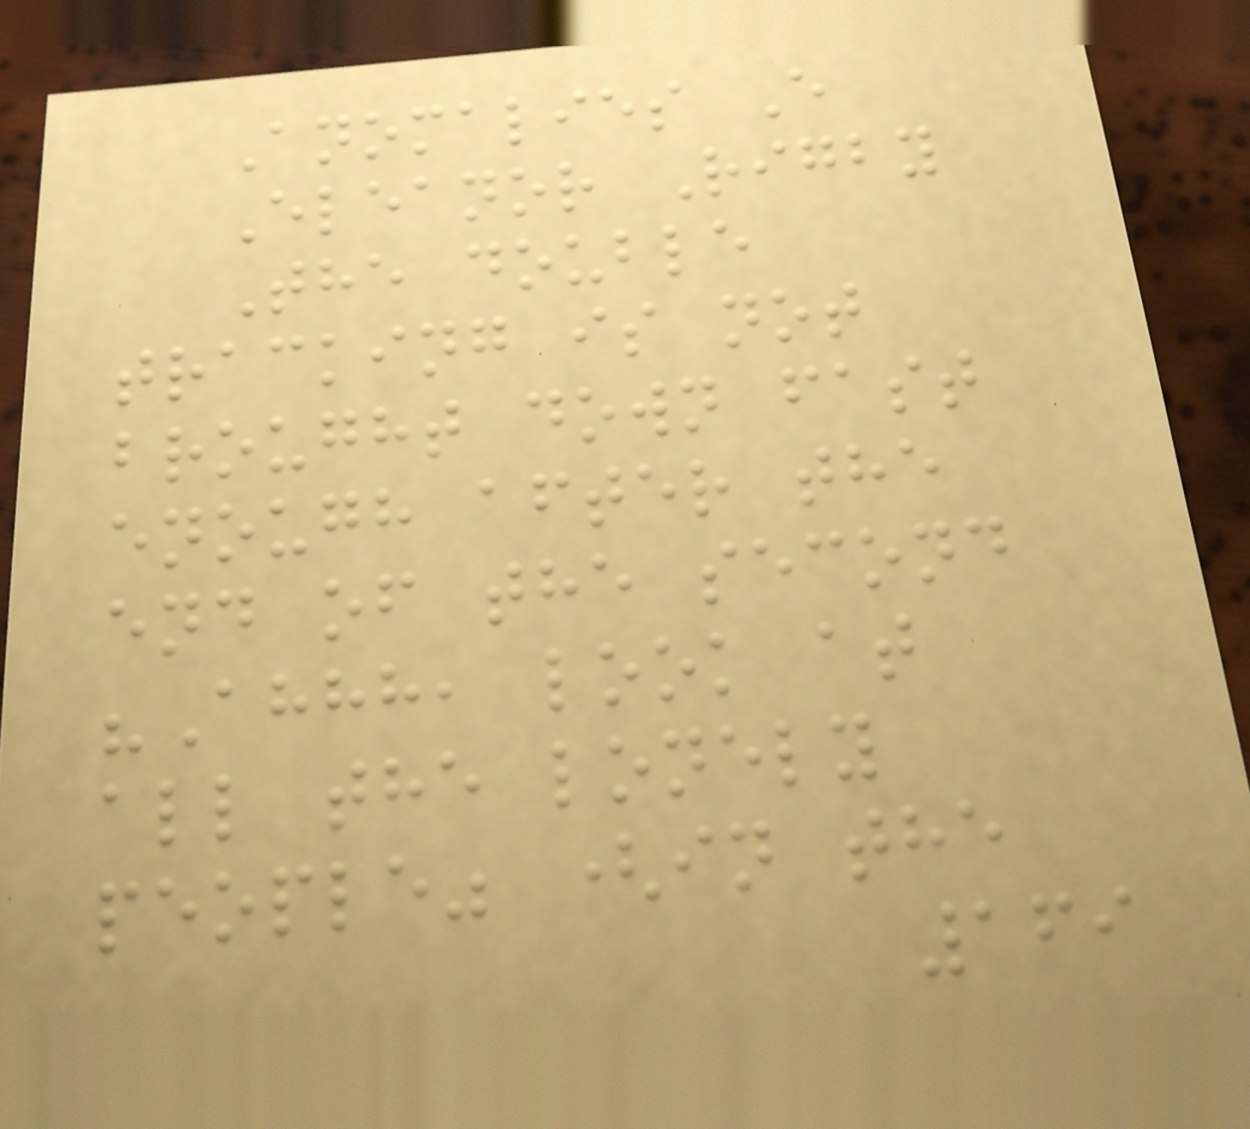Anomalies E
Eleanor Rigby
The double
tracking is not
brought down fast
enough after the
end of the second
"Ahhh, look at
all the lonely
people" (in the
169
